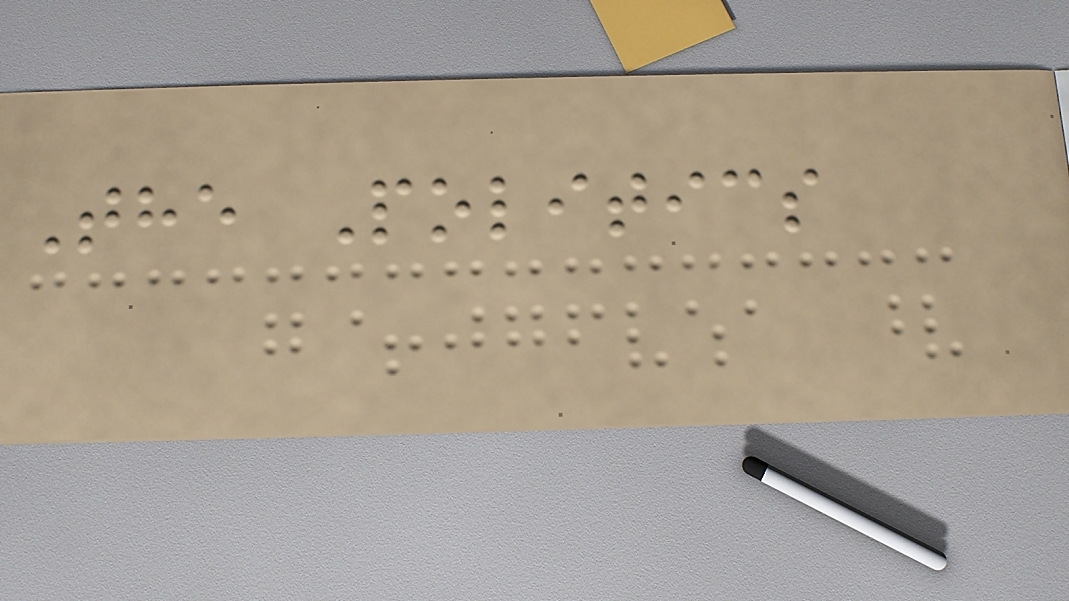The Politics
